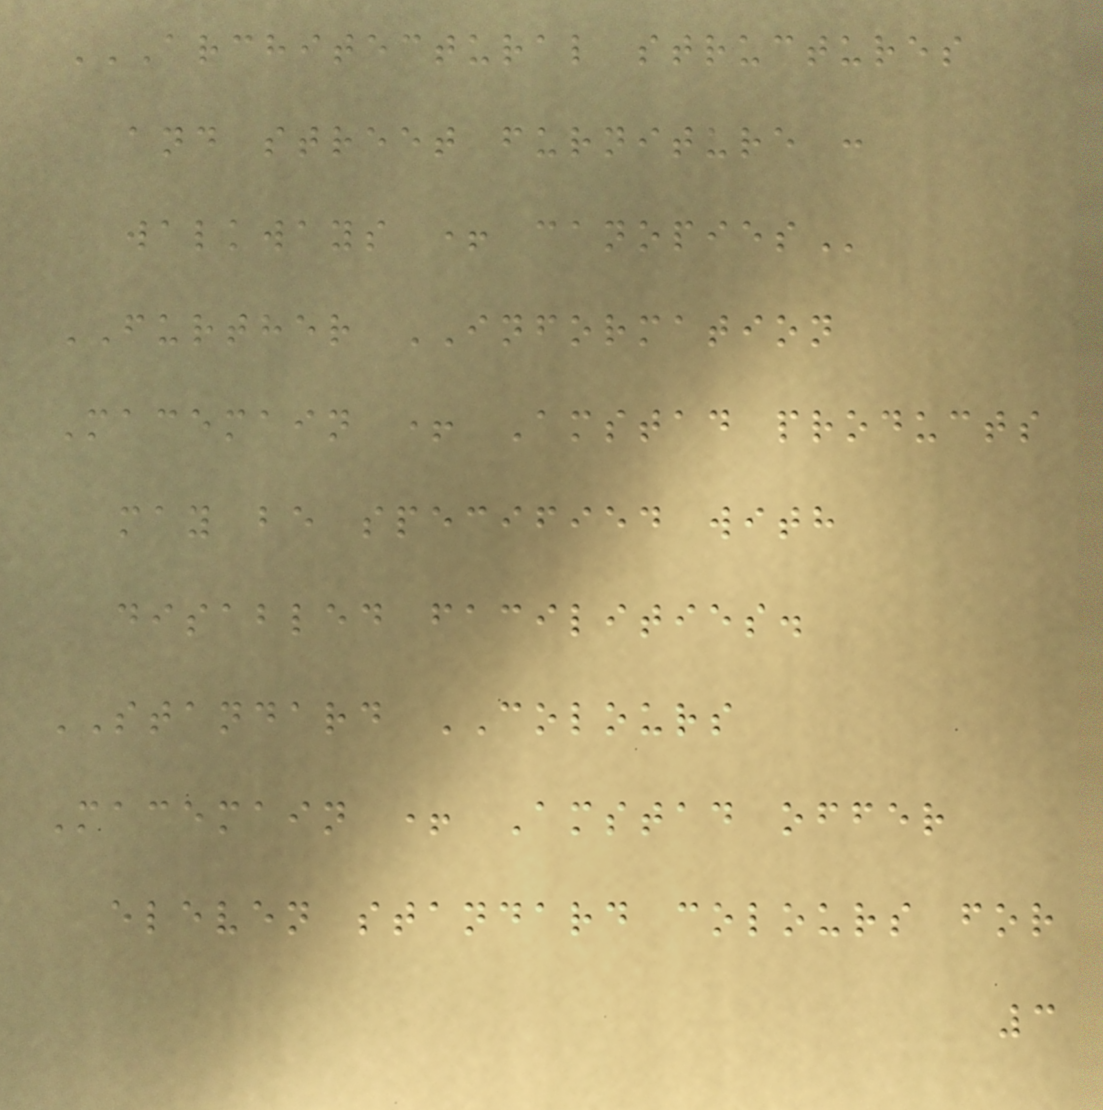ARCHITECTURAL STRUCTURES
AND STREET FURNITURE :
WALKWAYS + CANOPIES
FURTHER INFORMATION
Macemain + Amstad products
may be specified with
disabled facilities.
STANDARD COLOURS
Macemain + Amstad offer
eleven standard colours for
3
